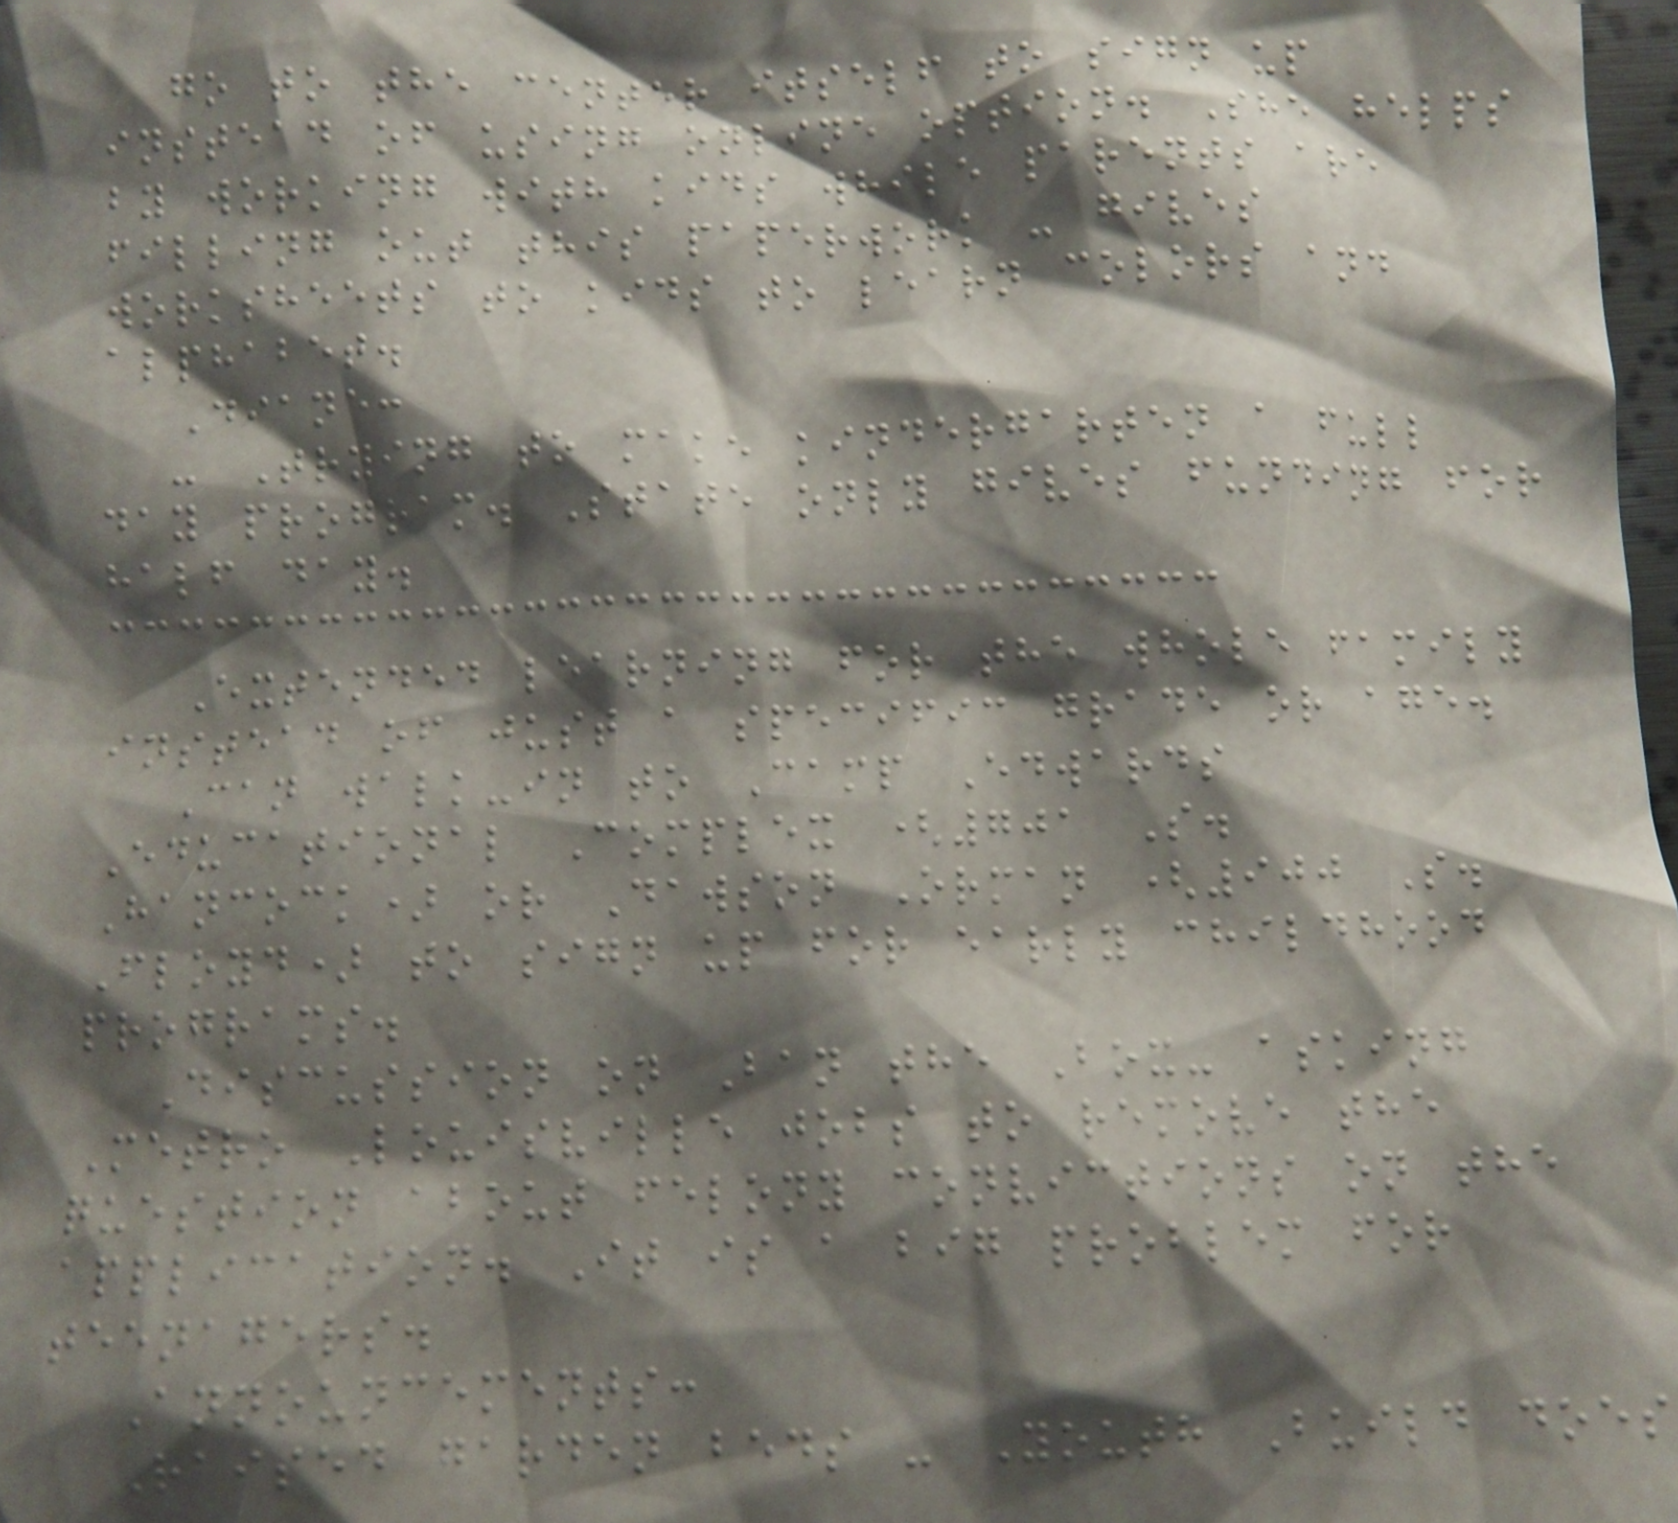go to the center itself to sign up
instead of using online option. She helps
by working with kids while parents are
filling out this paperwork - gives
worksheets to kids to learn colors and
alphabet.
Diane:
- Trying to make kindergarten a full
day program. State only gives funding for
half day.
Extended learning for the whole family
instead of just a specific grade or age.
Can walk-in to Camp Edwards
Educational Complex (701 S.
Hancock) or Dawson Orman (900 S.
Floyd) to sign up for early childhood
programs.
Discussion on Ban the Box- asking
Metro Louisville jobs to remove the
question about felony convictions on the
application. It is a big problem for
teenagers.
Announcements:
Raised garden beds - Youth Build does
